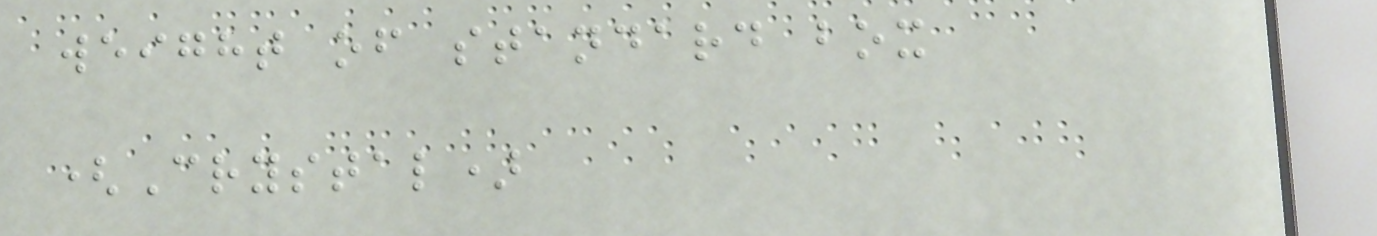weight of standard box
(Crystal)
